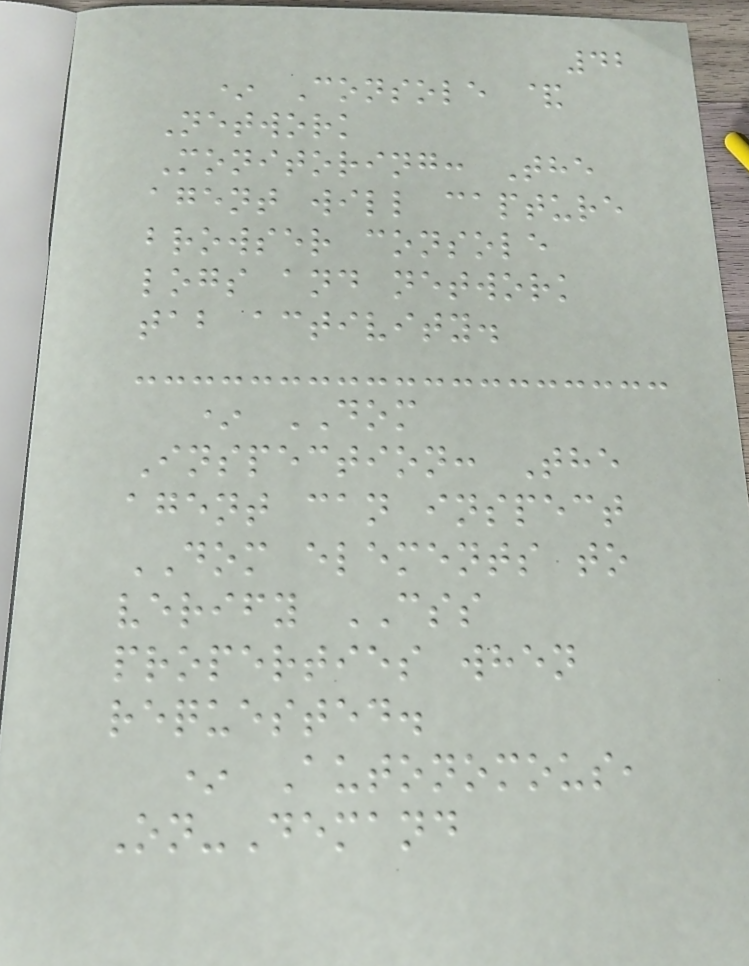42
* Console &
Network
Monitoring: The
agent will capture
browser console
logs and network
tab activity.
* DOM
Inspection: The
agent can inspect
DOM elements to
verify CSS
properties when
requested.
* Autonomous,
On-Demand
